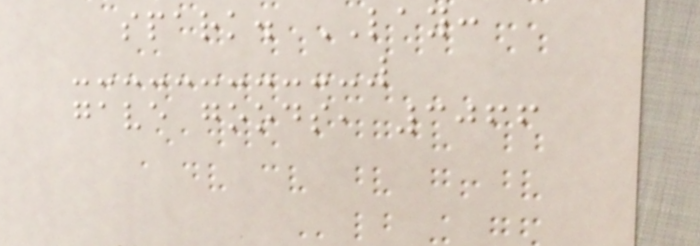spark. LAY:
gave goods, 3066
